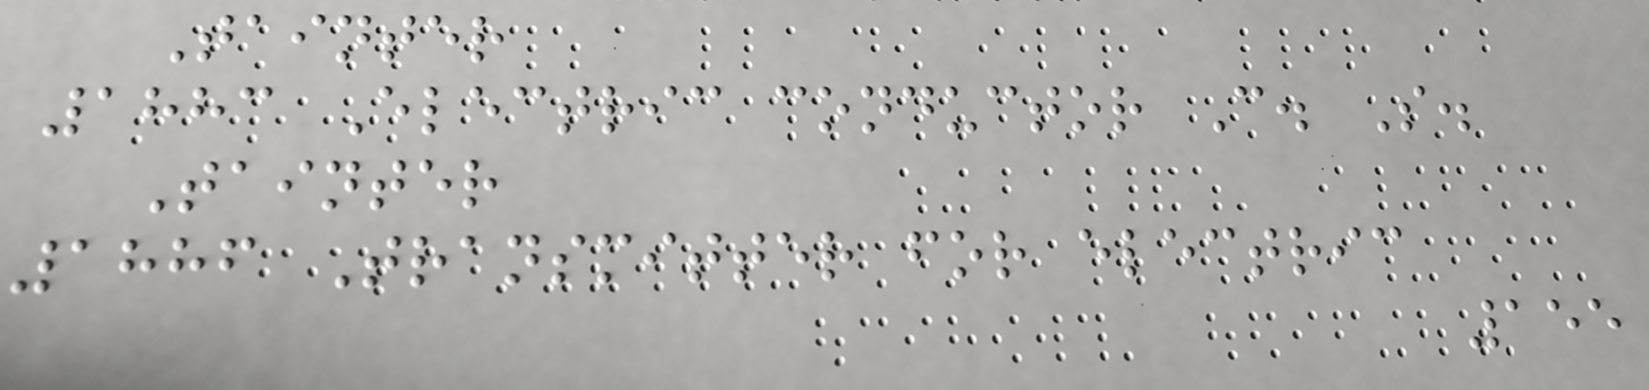Tainter
1883 Electric conductor C. S.
Tainter
1886 Transmitter for electric
155
